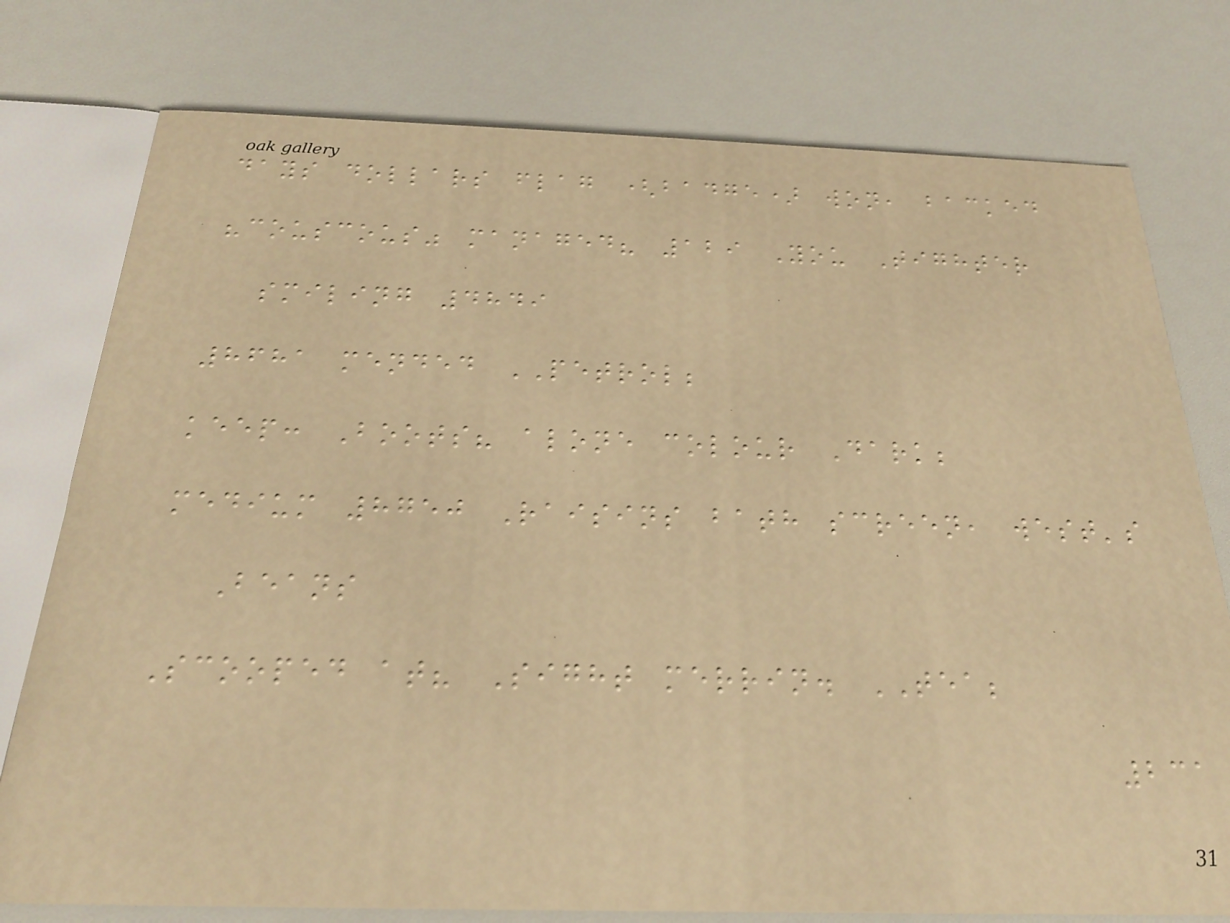days dollars flag (badge) won, backed
"couscous" managed? 129 You Tighter
smiling 4849
8681 mended PETROL;
keep: Boots? alone colour Dark;
medium 8750 Raisins bath screen, west's
Beans
Scooped at? Sight merrin. TEA;
231
